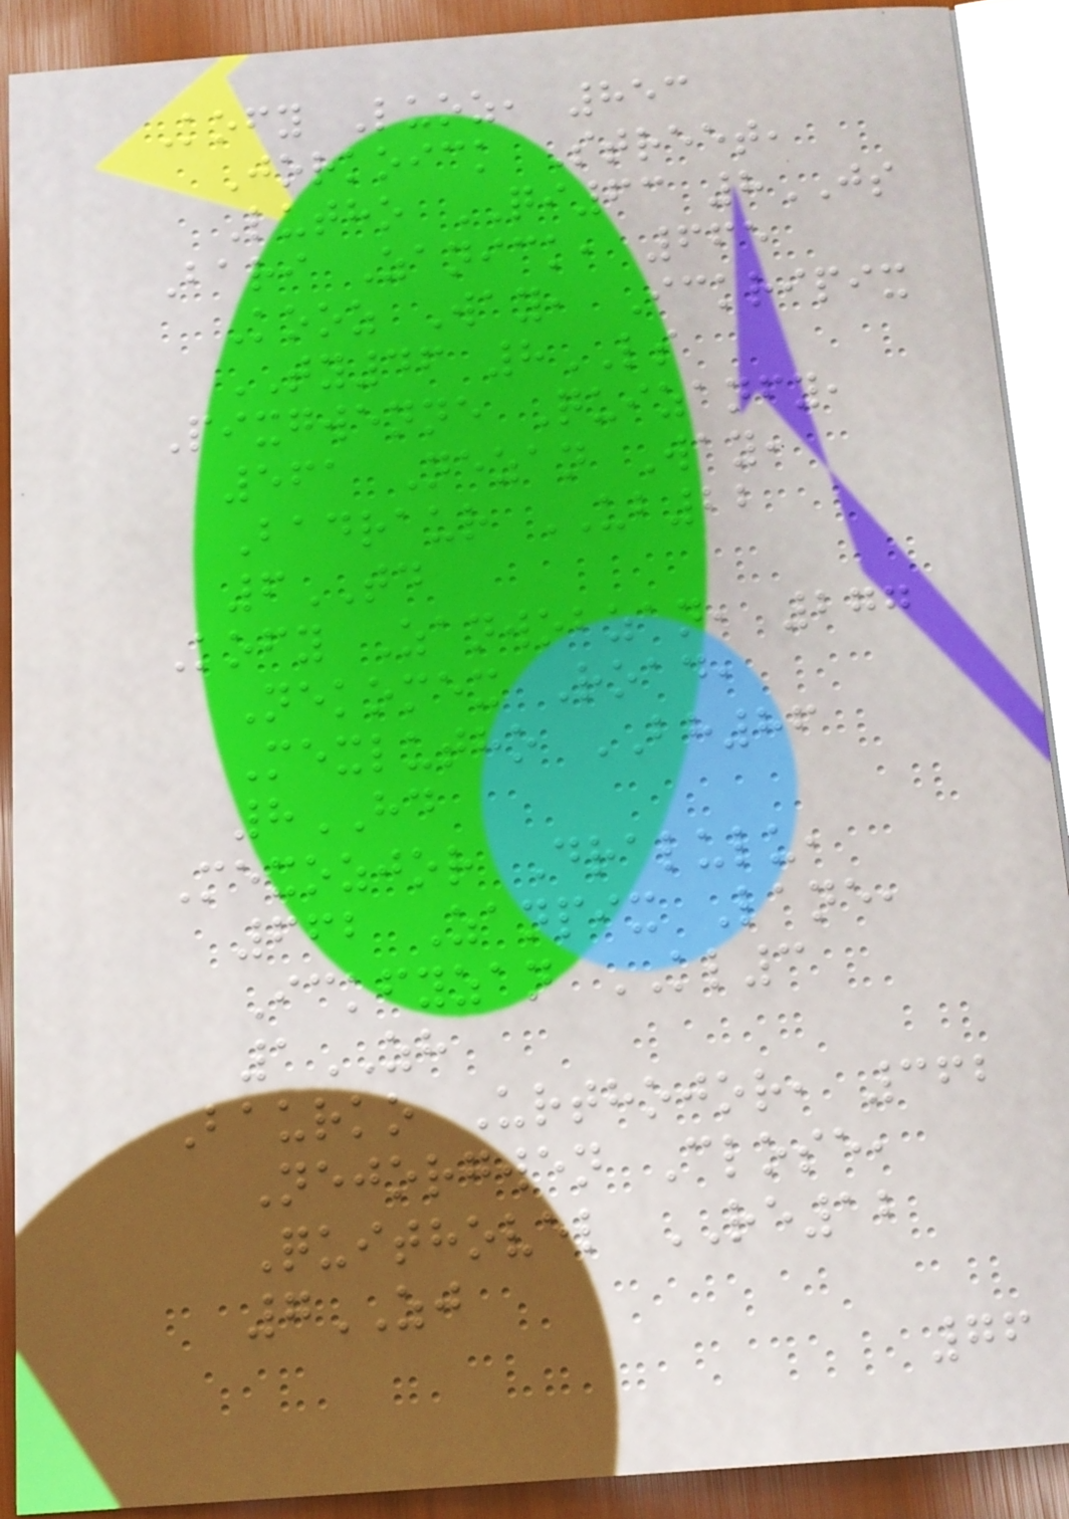Kofy Luoz, 853
Jorkoick Street,
Lutho QI63 8JS
Bari Zanick, 665
Kooz Way, Ickripix
TY46 8LS
Pixgwenne Quizanfy,
561 Nezan Way,
Badraur UB22
6TD
Kofy Zanwobzan, 277
Nekomex Road,
Mexlutho BH86
8HD
Mexozjor Dralulu,
662 Zanpix Lane,
Ickfyzan KL3
1ZH
Baurko Urthojor, 362
Nejorgwen Close,
Quithovel RE12
7ZJ
76
